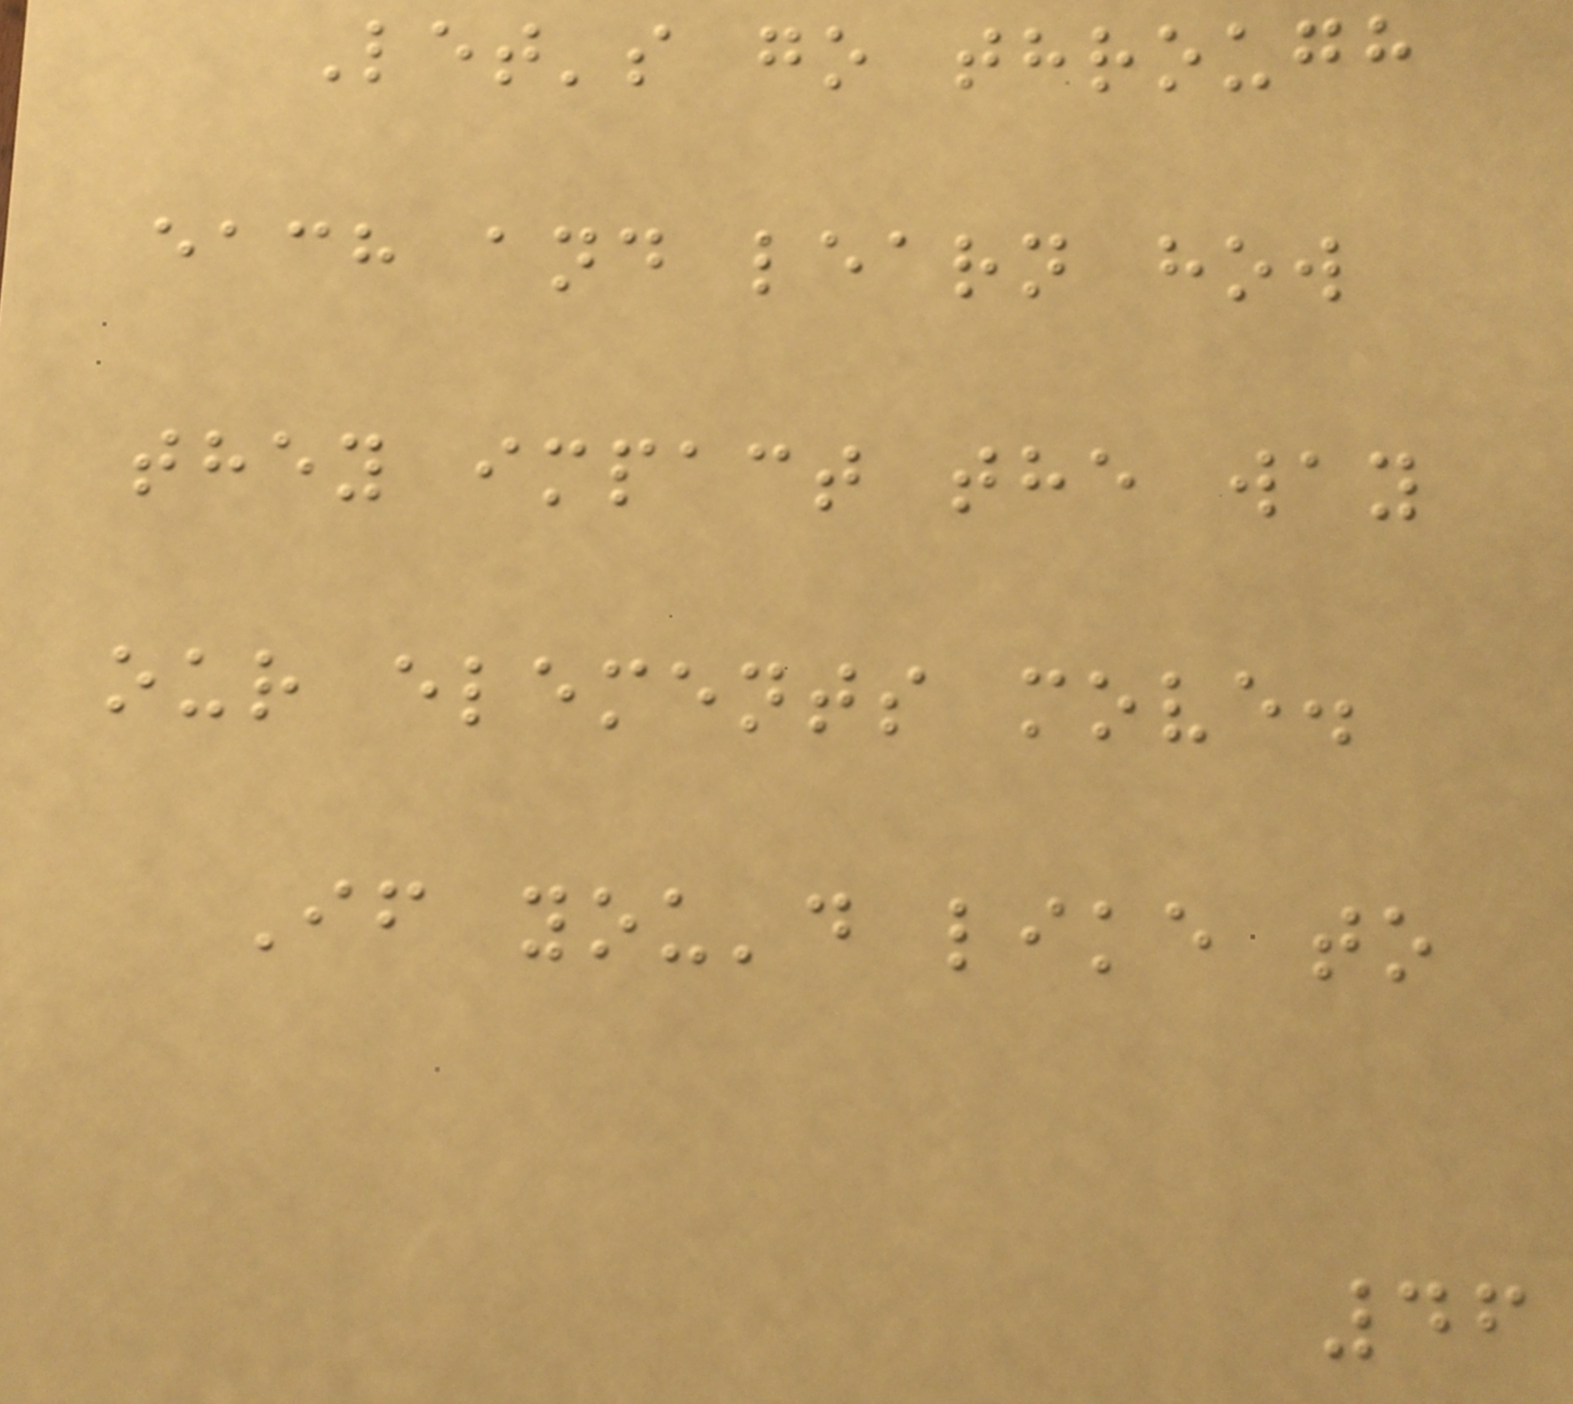Let's go through
each and learn how
they impact the way
our elements move.
If you'd like to
46
